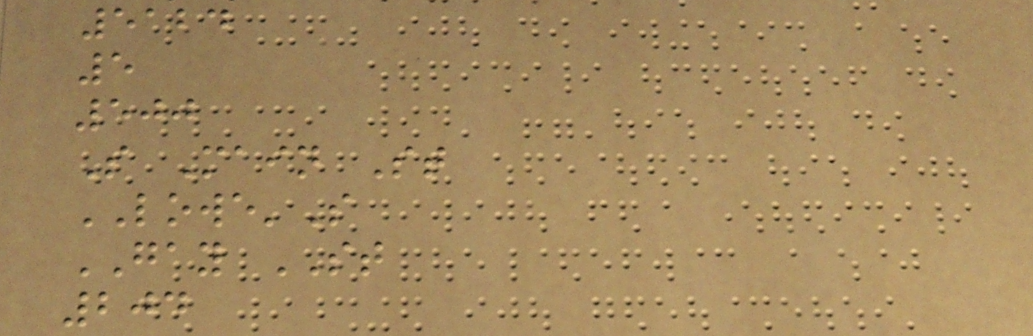5124
5
500
S Main St
LOWE'S
GAY ST
204
